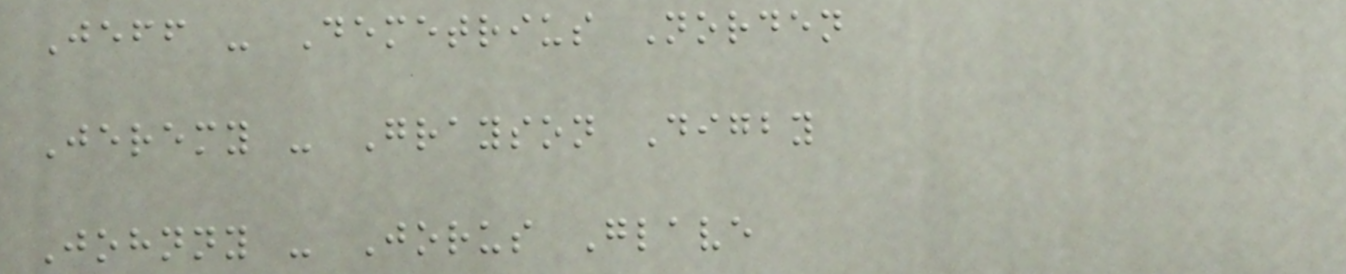Jeff - Demetrius Norden
Jeremy - Grayson Digby
Johnny - Jorus Glave
